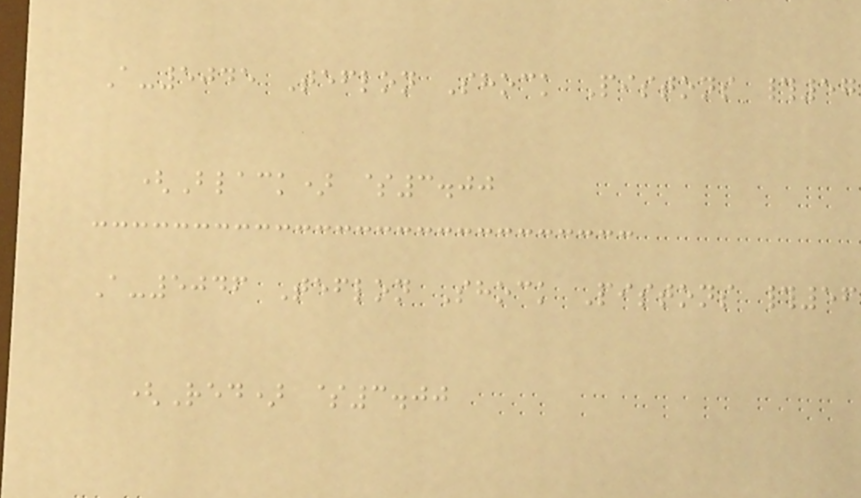A-5045 Teflon Shock Pistons #57
(Black) $3.00
A-5046 Teflon Shock Pistons #56
(Red) $3.00
